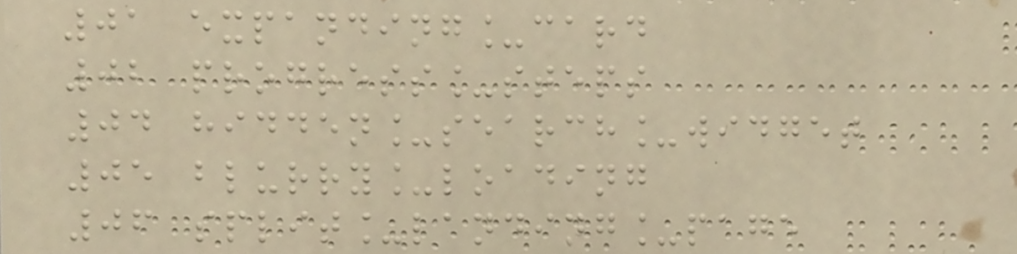01 expanding_card
02 progress_steps
04 hidden_search_widget
05 blurry_loading
06 split_landing_page
